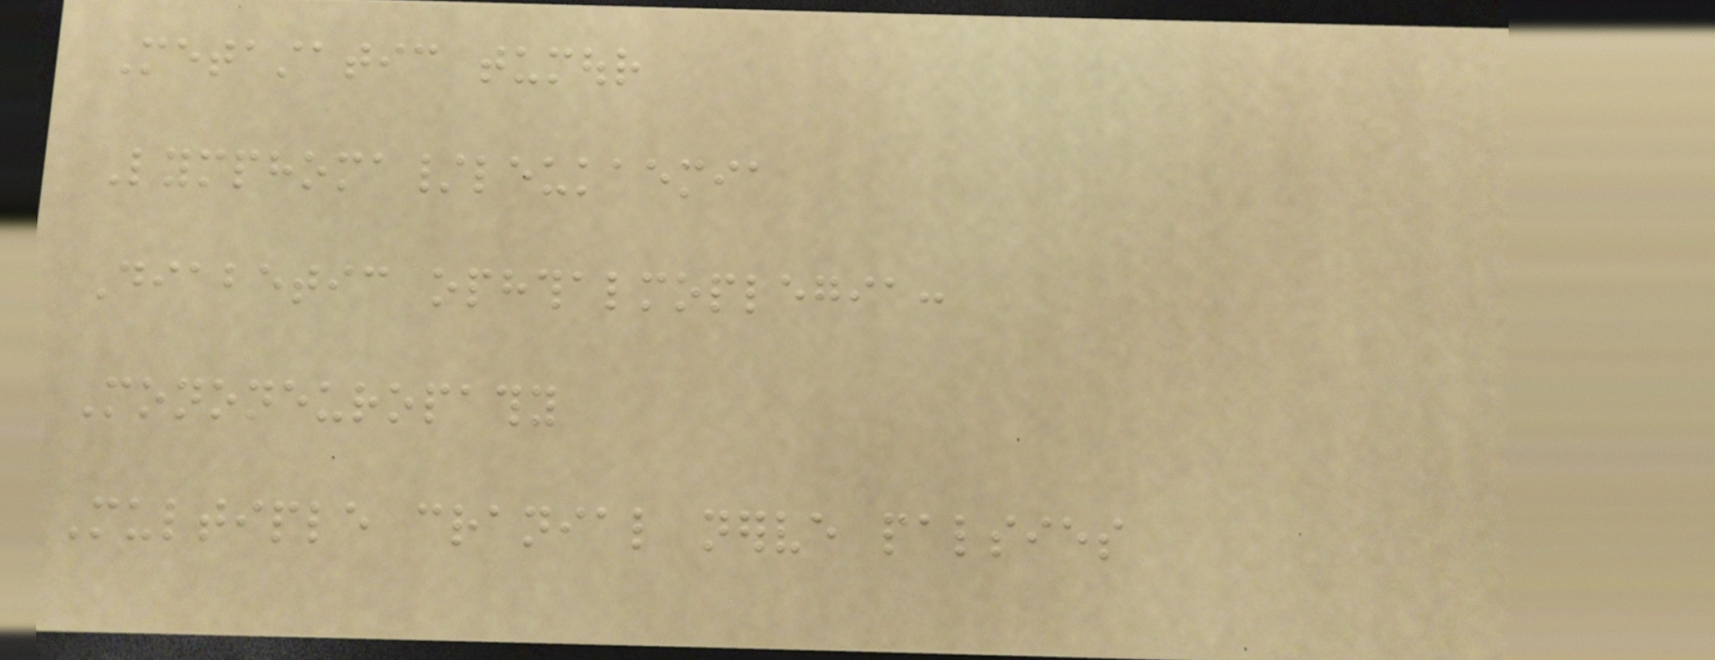Metastatic tumour
Lymphoma/leukaemia
Diabetic ophthalmoplegia:
Mononeuropathy
Multiple cranial nerve palsies
